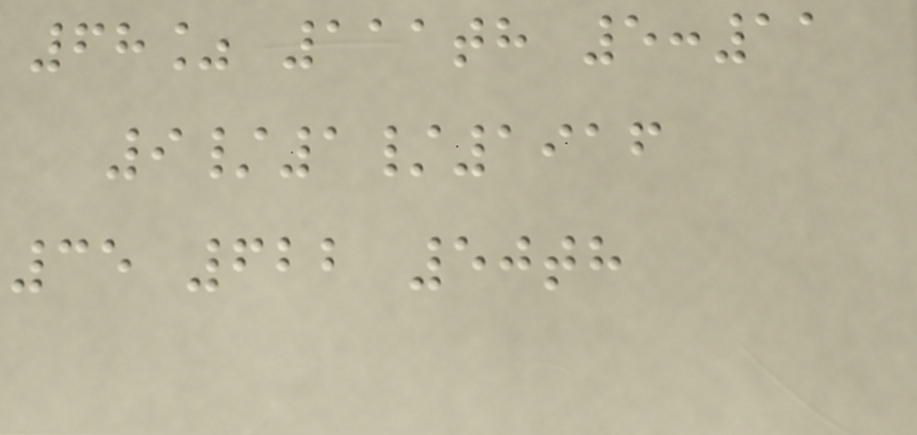68% 111th 5:11
9/1/1916
35 622 50th
